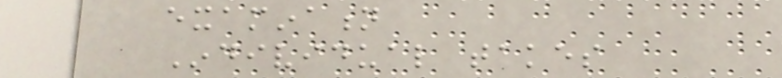examination
Individual takes
